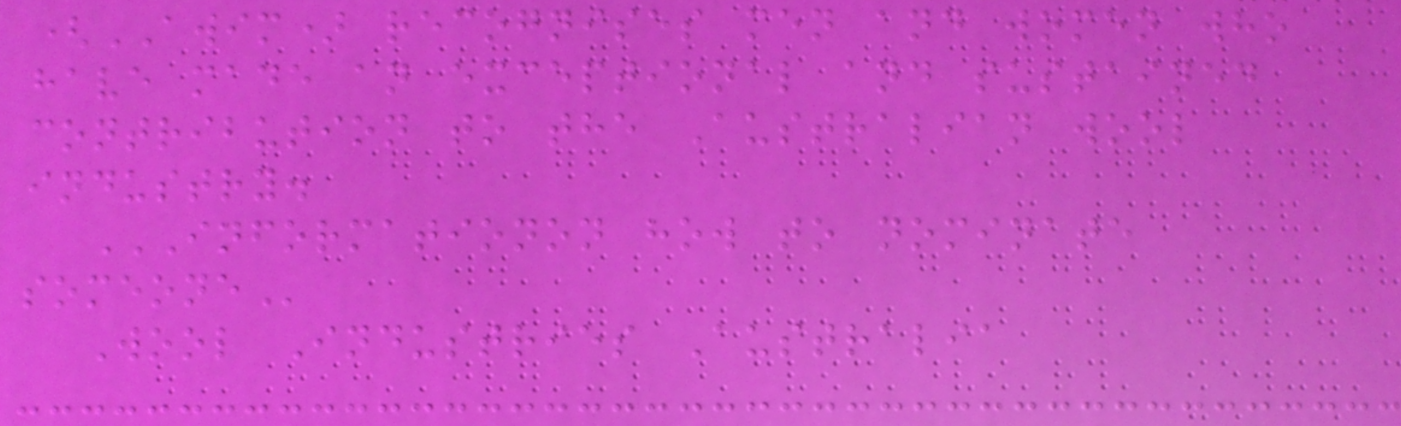(AWIM) recognises men and women who
have made an exceptional and sustained
contribution to the Australian wool
industry.
INFORMATIONON HOW TO NOMINATE
SOMEONE
Wool Industries Australia
